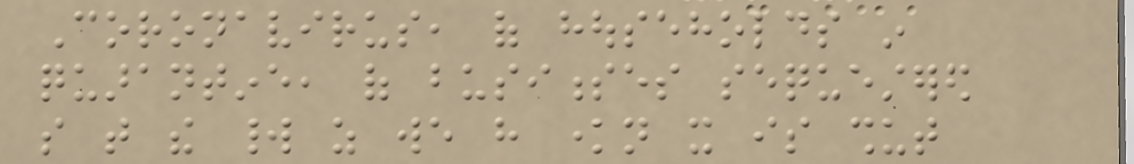Coronavirus, of households in
quarantine, of businesses sequestered
so that the world as we have known it is shut
